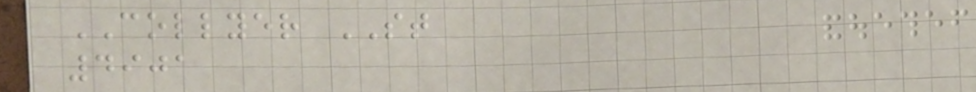COLLYER ST
4901
